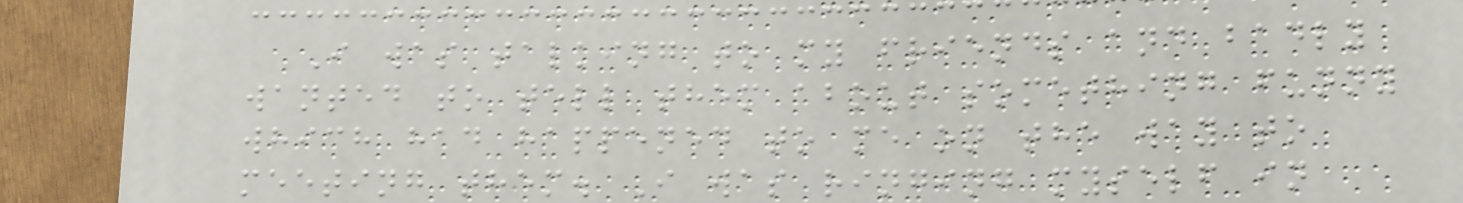I was talking to my friends and badly
wanted to tell them about something funny
which had happened to me on the way to
meeting them. I was ringing myself in
